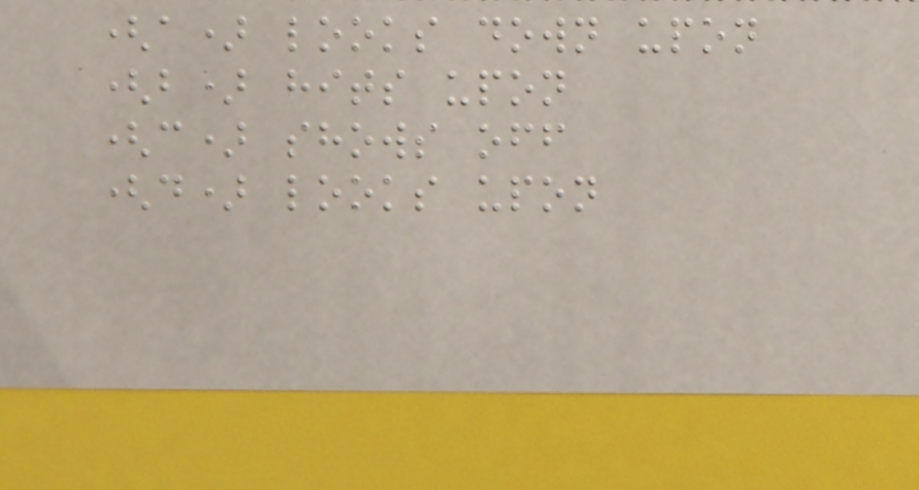(a) looks down upon
(b) hits upon
(c) shows off
(d) looks upon
